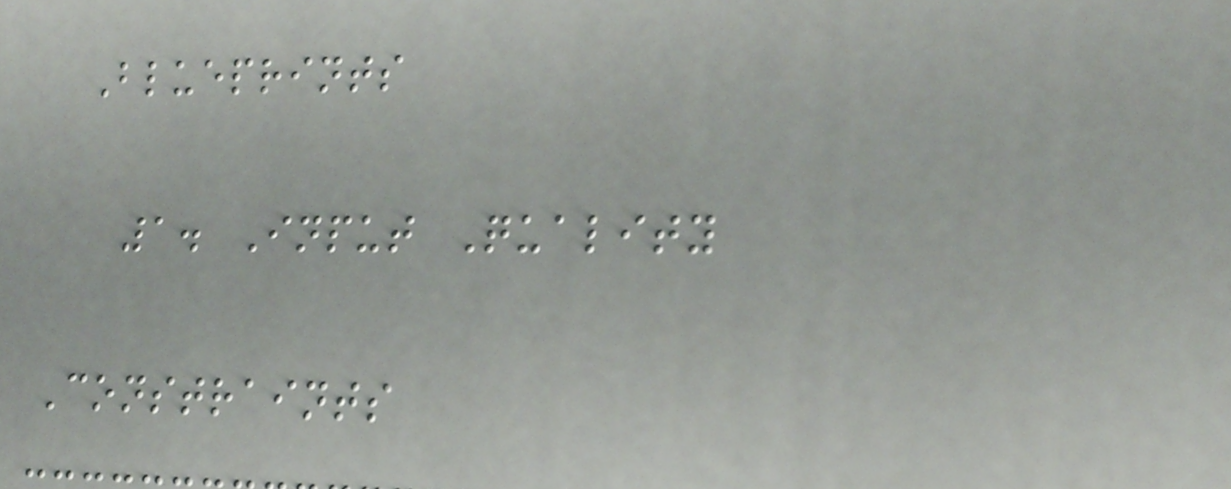Blueprints
1. Input Quality
Constraints
